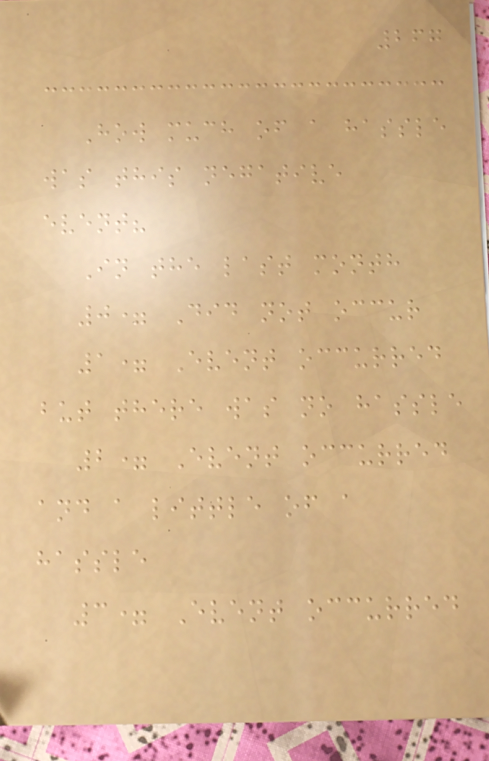267
How much of a hassle
was this negative
event?
In the last month
0= Did not occur
1= Event occurred
but there was no hassle
2= Event occurred
and a little of a
hassle
3= Event occurred
